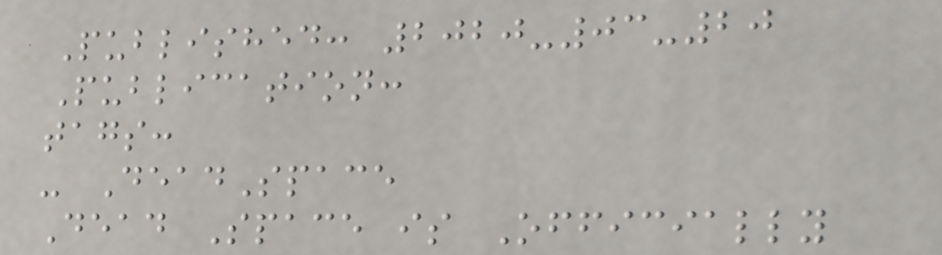Published: 2020-03-20
Publication:
tags:
- DeadSpace
Dead Space is Officially
